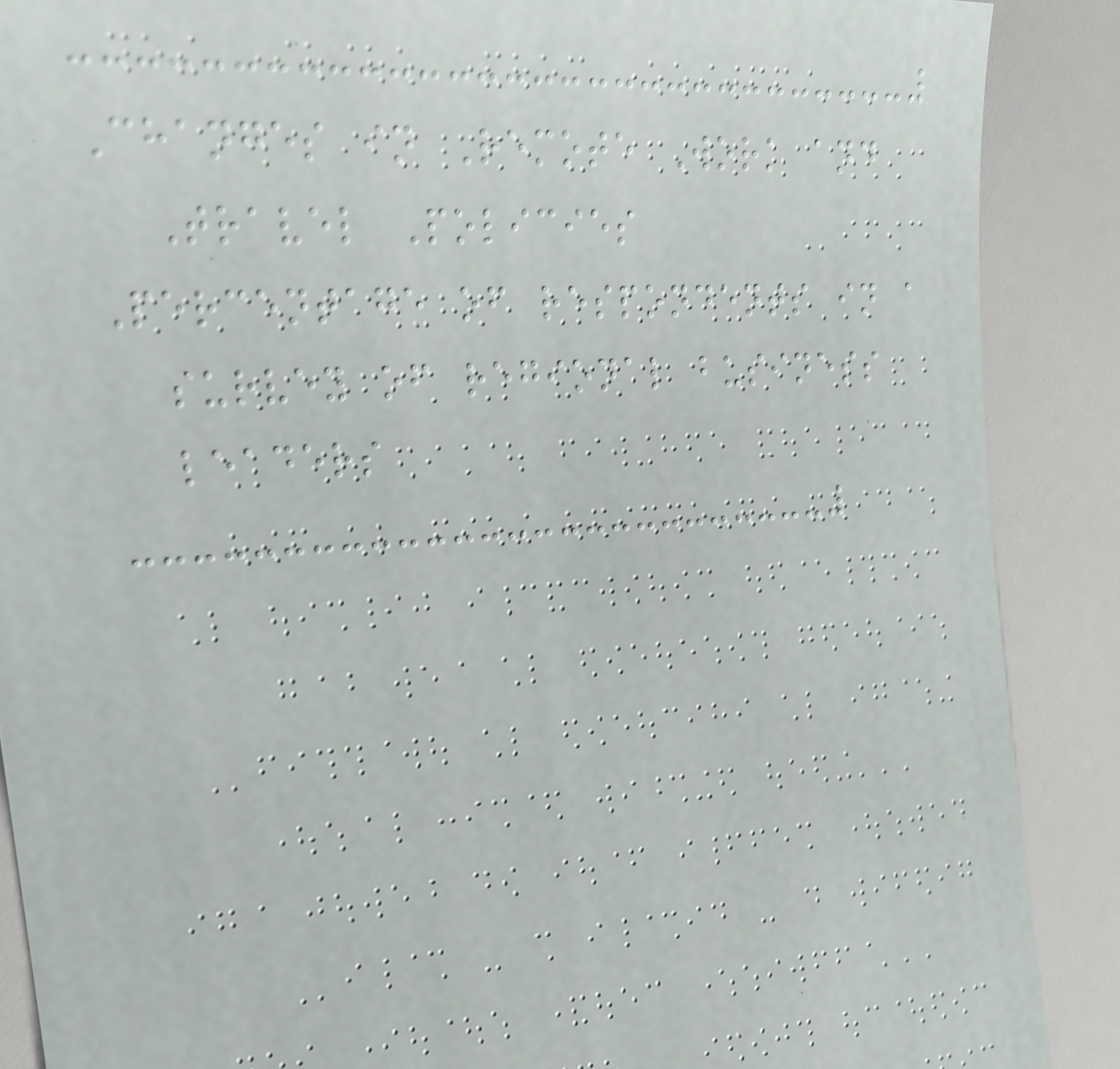Changes in Remote Work and
Travel Policies
Percentage of respondents in a
survey of regional business
leaders
